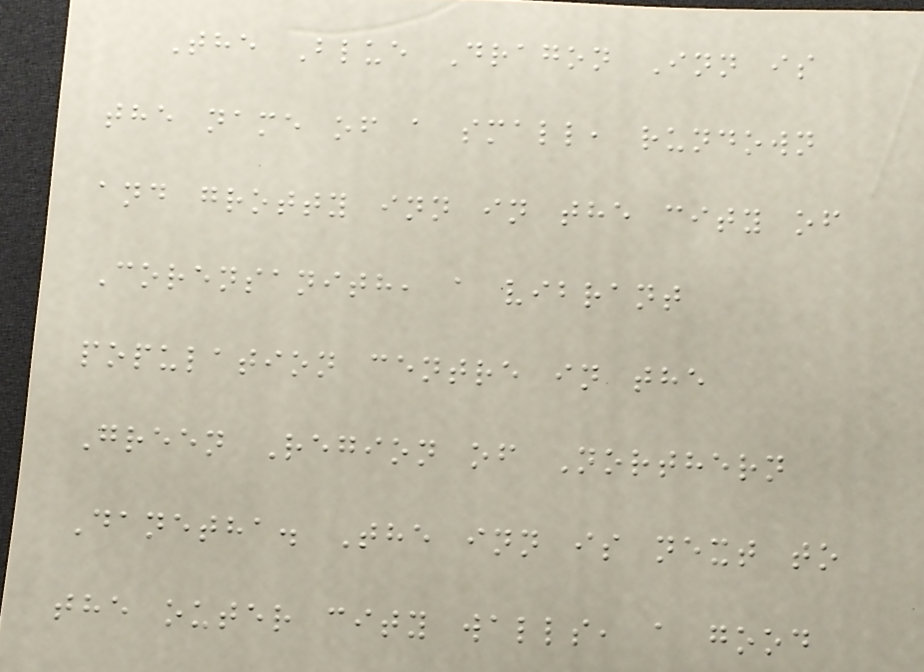The Blue Dragon Inn is
the name of a small, rundown
and grotty inn in the city of
Corensanith, a vibrant
population centre in the
Green Region of Northern
Danetha. The inn is next to
the outer city walls, a good
